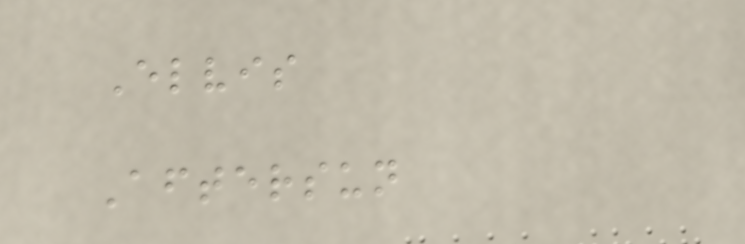Elvis
Aftersun
